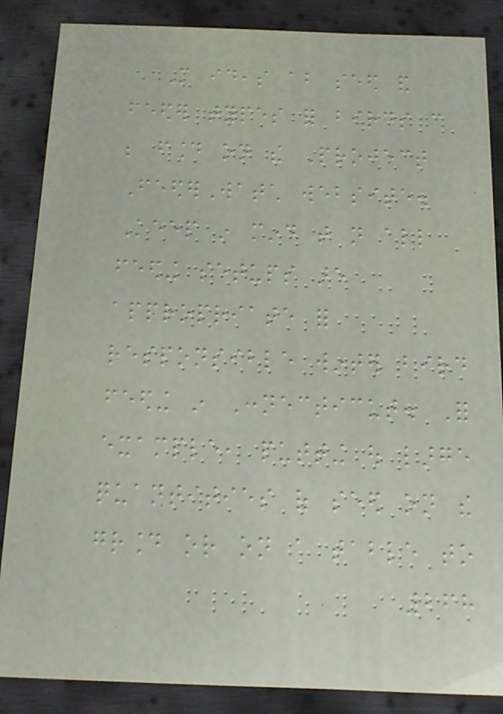More ideas about seed and
feeder types for birds can
be found on the Project
FeederWatch website.
Keep in mind that not all
feeding setups are
appropriate for
responsible winter bird
feeding in Connecticut. For
example, putting out large
quantities of seed on the
ground or on a table to
268
